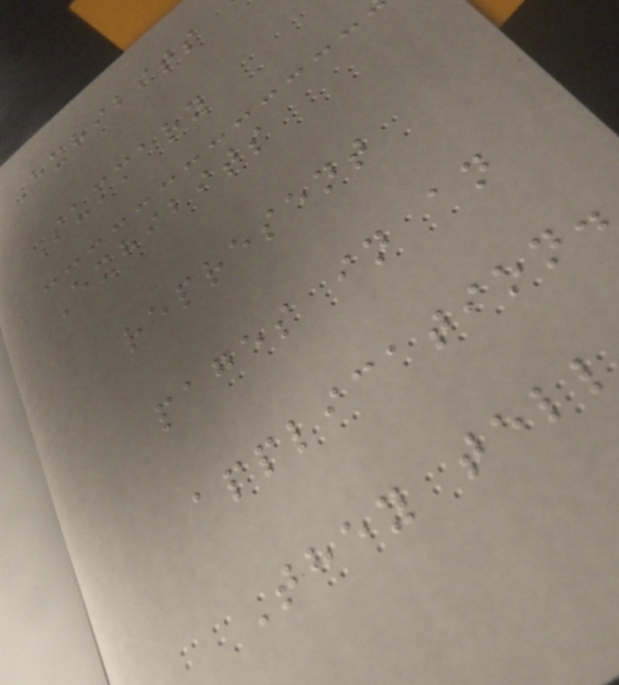Exhibits
Summary
Exhibits
represent
pages in an
application.
They tell
